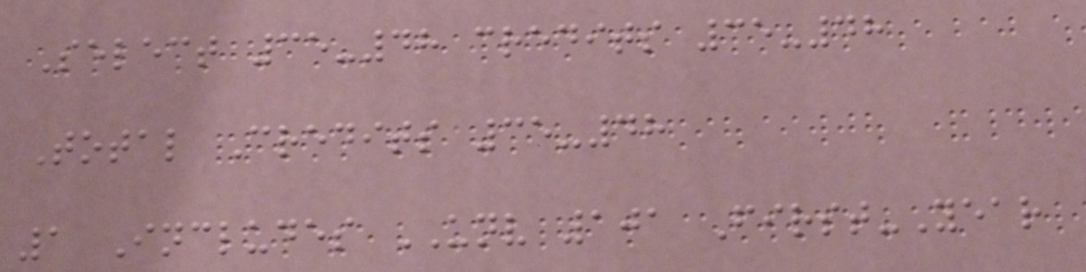Select 35-48 credits 35-48
Total Credits 35-48
1 Includes UNV 101 First-Year
